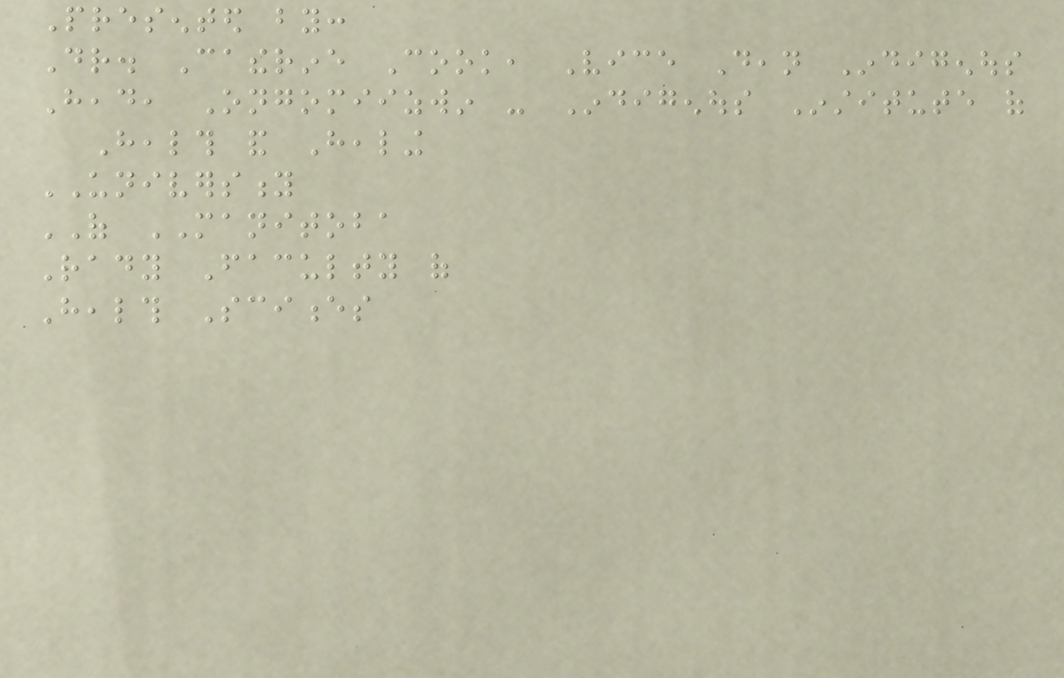Presented by:
Dr. Catherine Cook, Vice Dean Indigenous
Head, Ongomiizwin - Indigenous Institute of
Health and Healing
UNIVERSITY
OF MANITOBA
Rady Faculty of
Health Sciences
